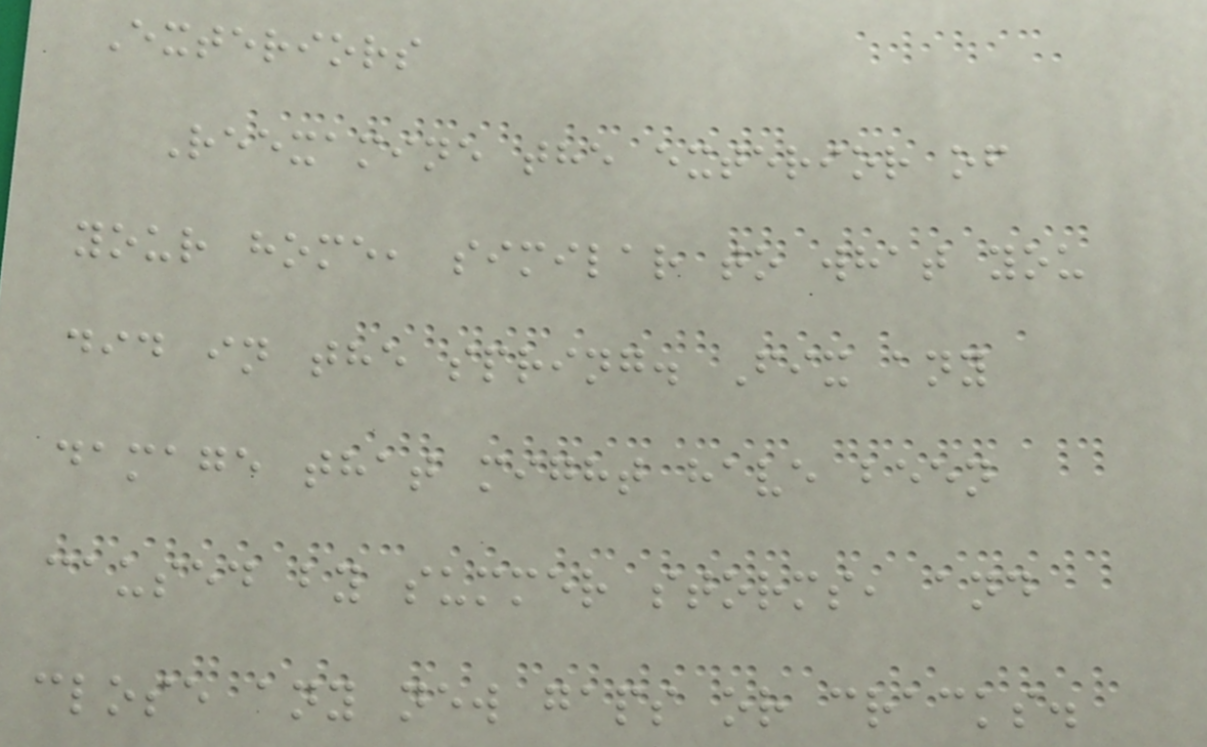Exteriors
Reexamine the exterior of
your home, similar to what you
did in the spring. Fix any
damage that might have been
caused by summer storms, and
close any new gaps or cracks.
